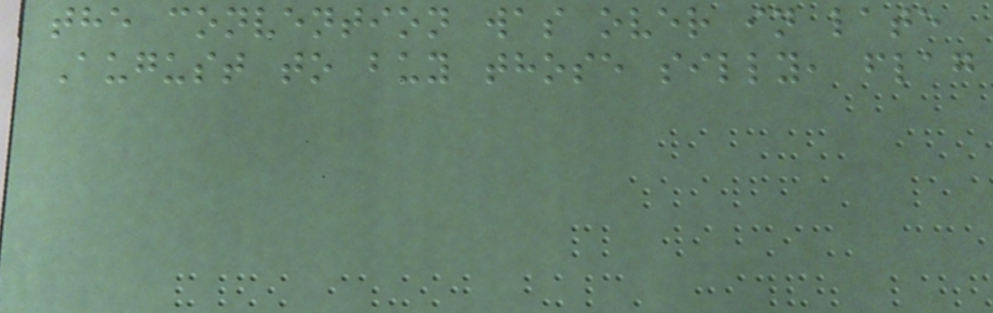the convention was over in late
August to buy those silly, flag
